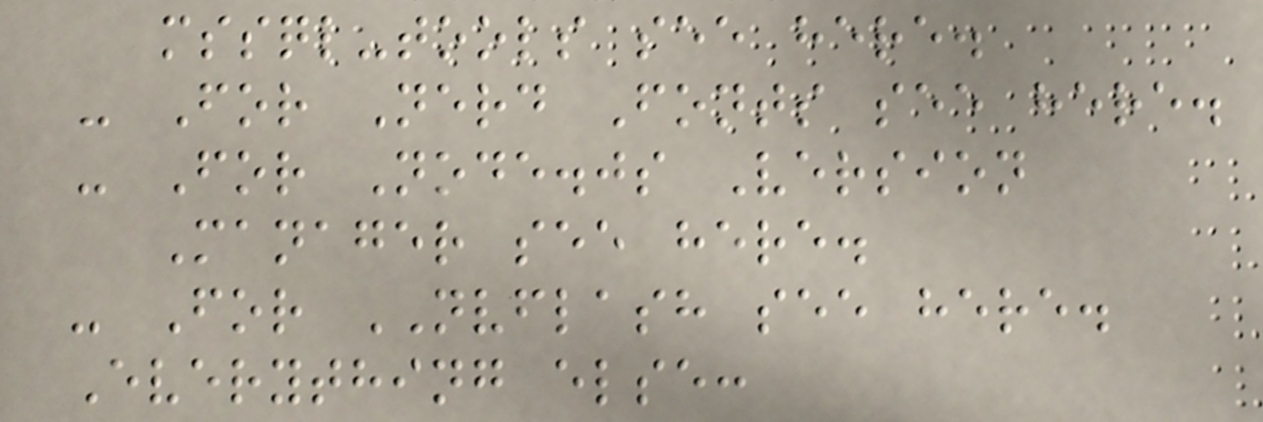mssql-tools see here.
- For Nerd Fonts see here.
- For Node.js Version
Manager see here.
- For NVFLASH see here.
Everything else:
